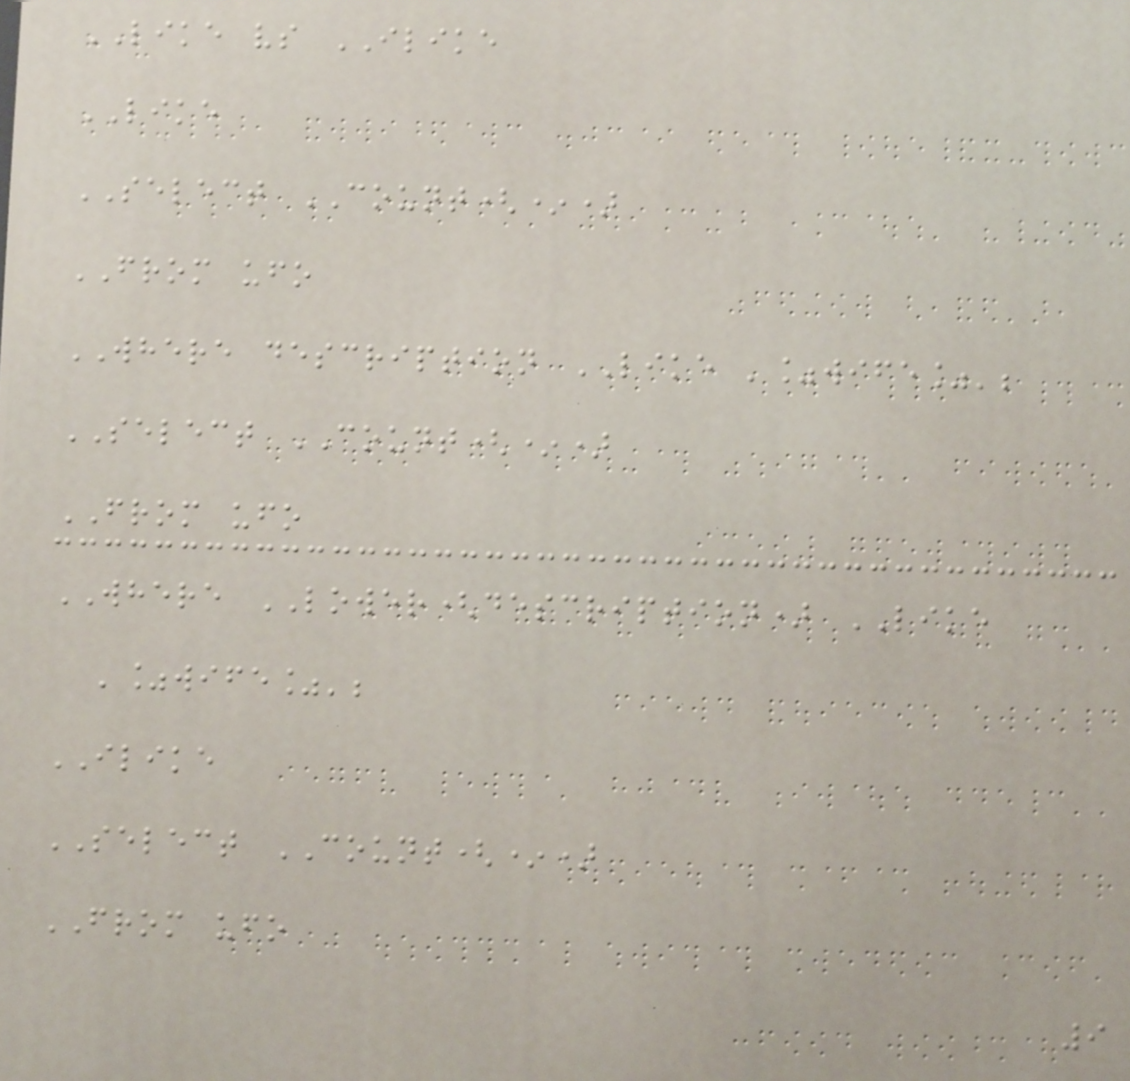LIKE vs ILIKE
LIKE
SELECT COUNT(*)
FROM ufo
WHERE description LIKE '%wife%';
SELECT COUNT(*)
FROM ufo
WHERE LOWER(description) LIKE
'%wife%';
ILIKE
SELECT COUNT(*)
FROM ufo
9
